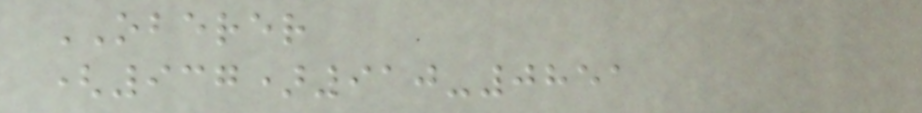OBERER
(937)910-0851
